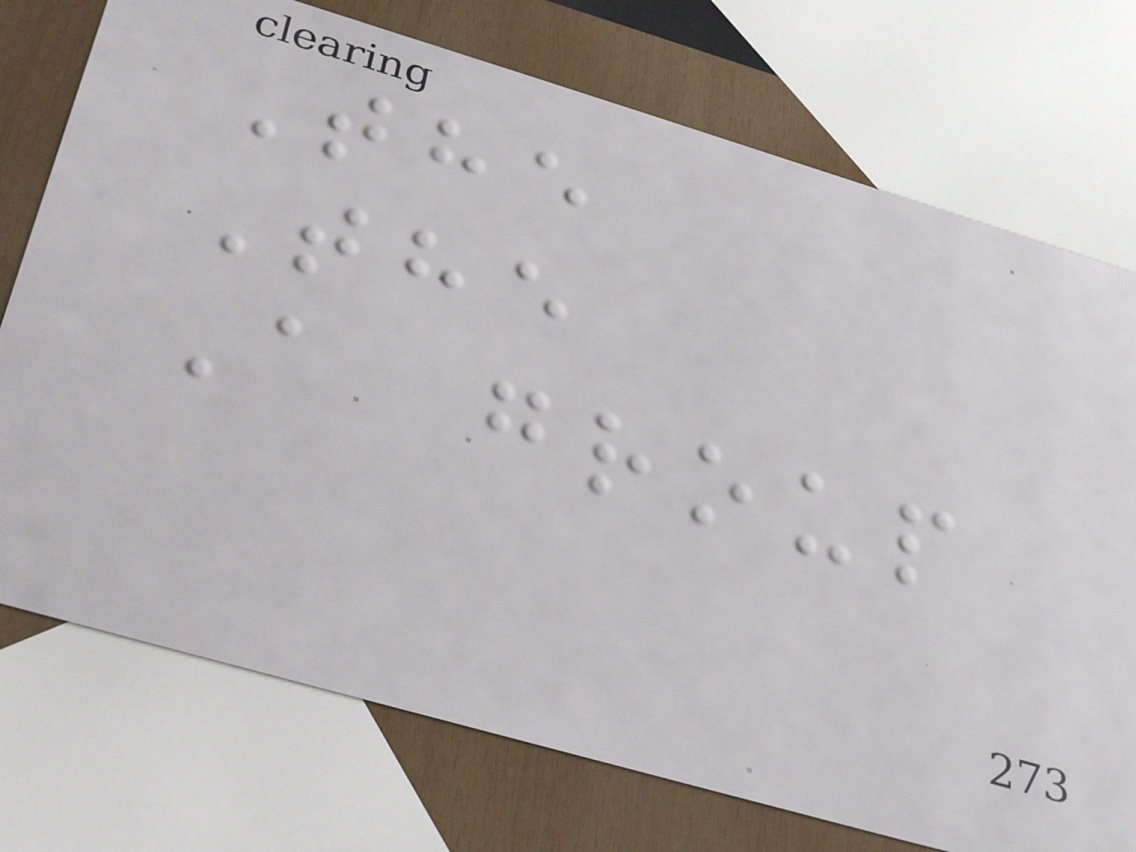The
The
A group
